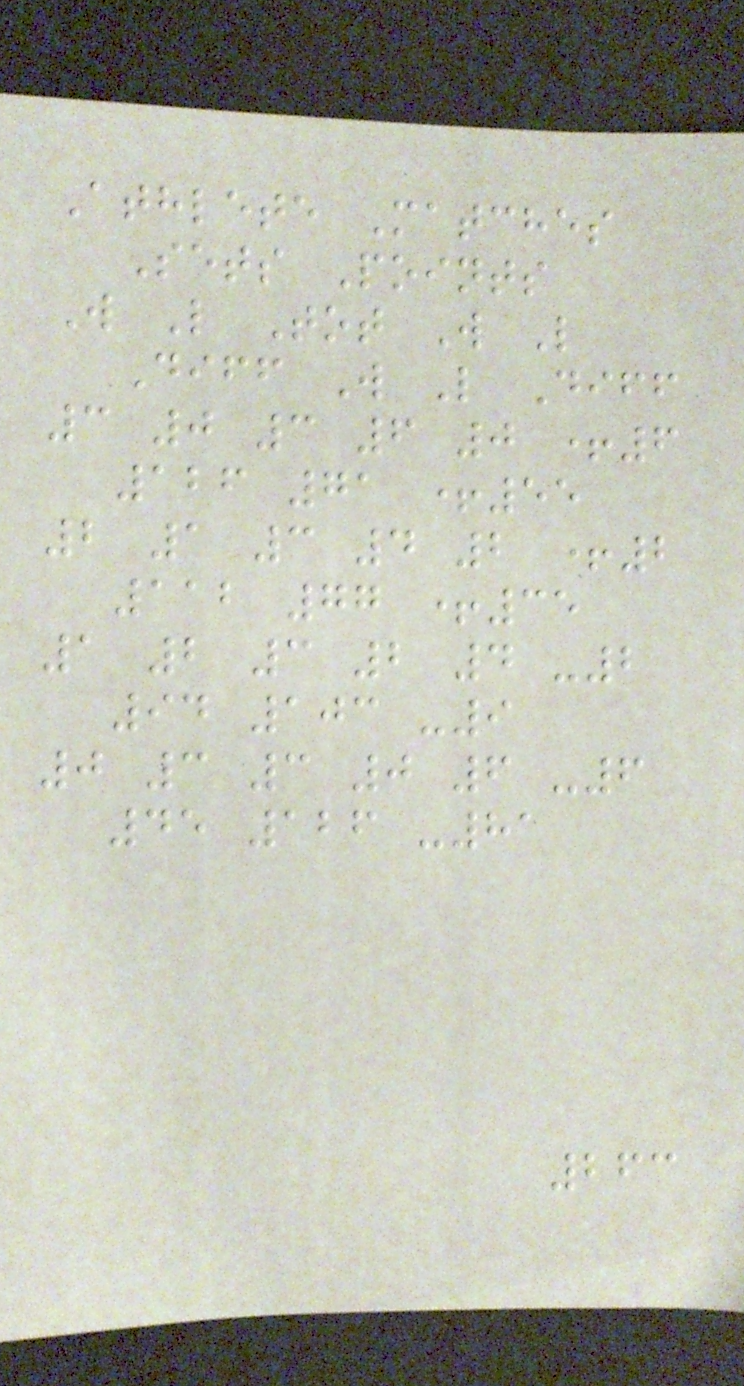Athlete Matches
Sets Points
W L Tot W L
Diff W L Diff
3 0 3 6 0 +6
126 71 +55
2 1 3 4 2 +2
112 77 +35
1 2 3 2 4 -2
94 103 -9
0 3 3 0 6 -6
45 126 -81
263
